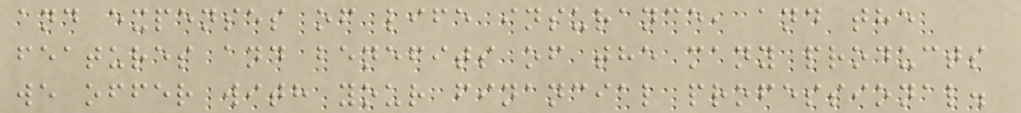and expenses of life insurance, and the
features and benefits of the many products
we offer with your financial professional.
